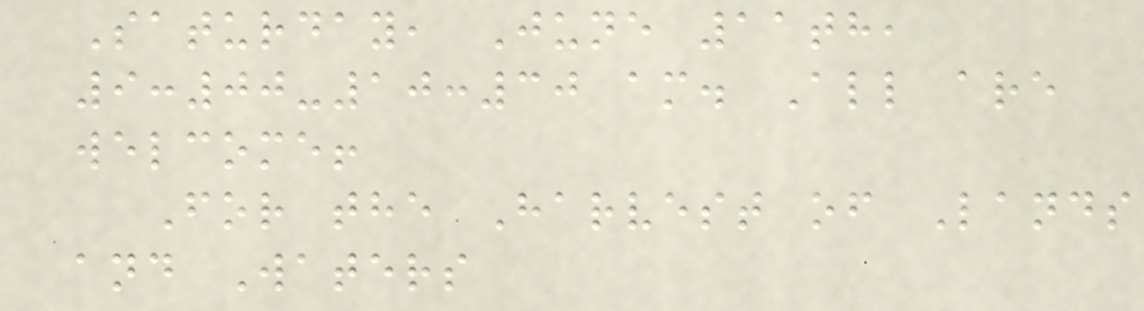Saturday, June 11th,
9:00-10:30 am. All are
welcome!
For the Harvest of Lands
and Waters
